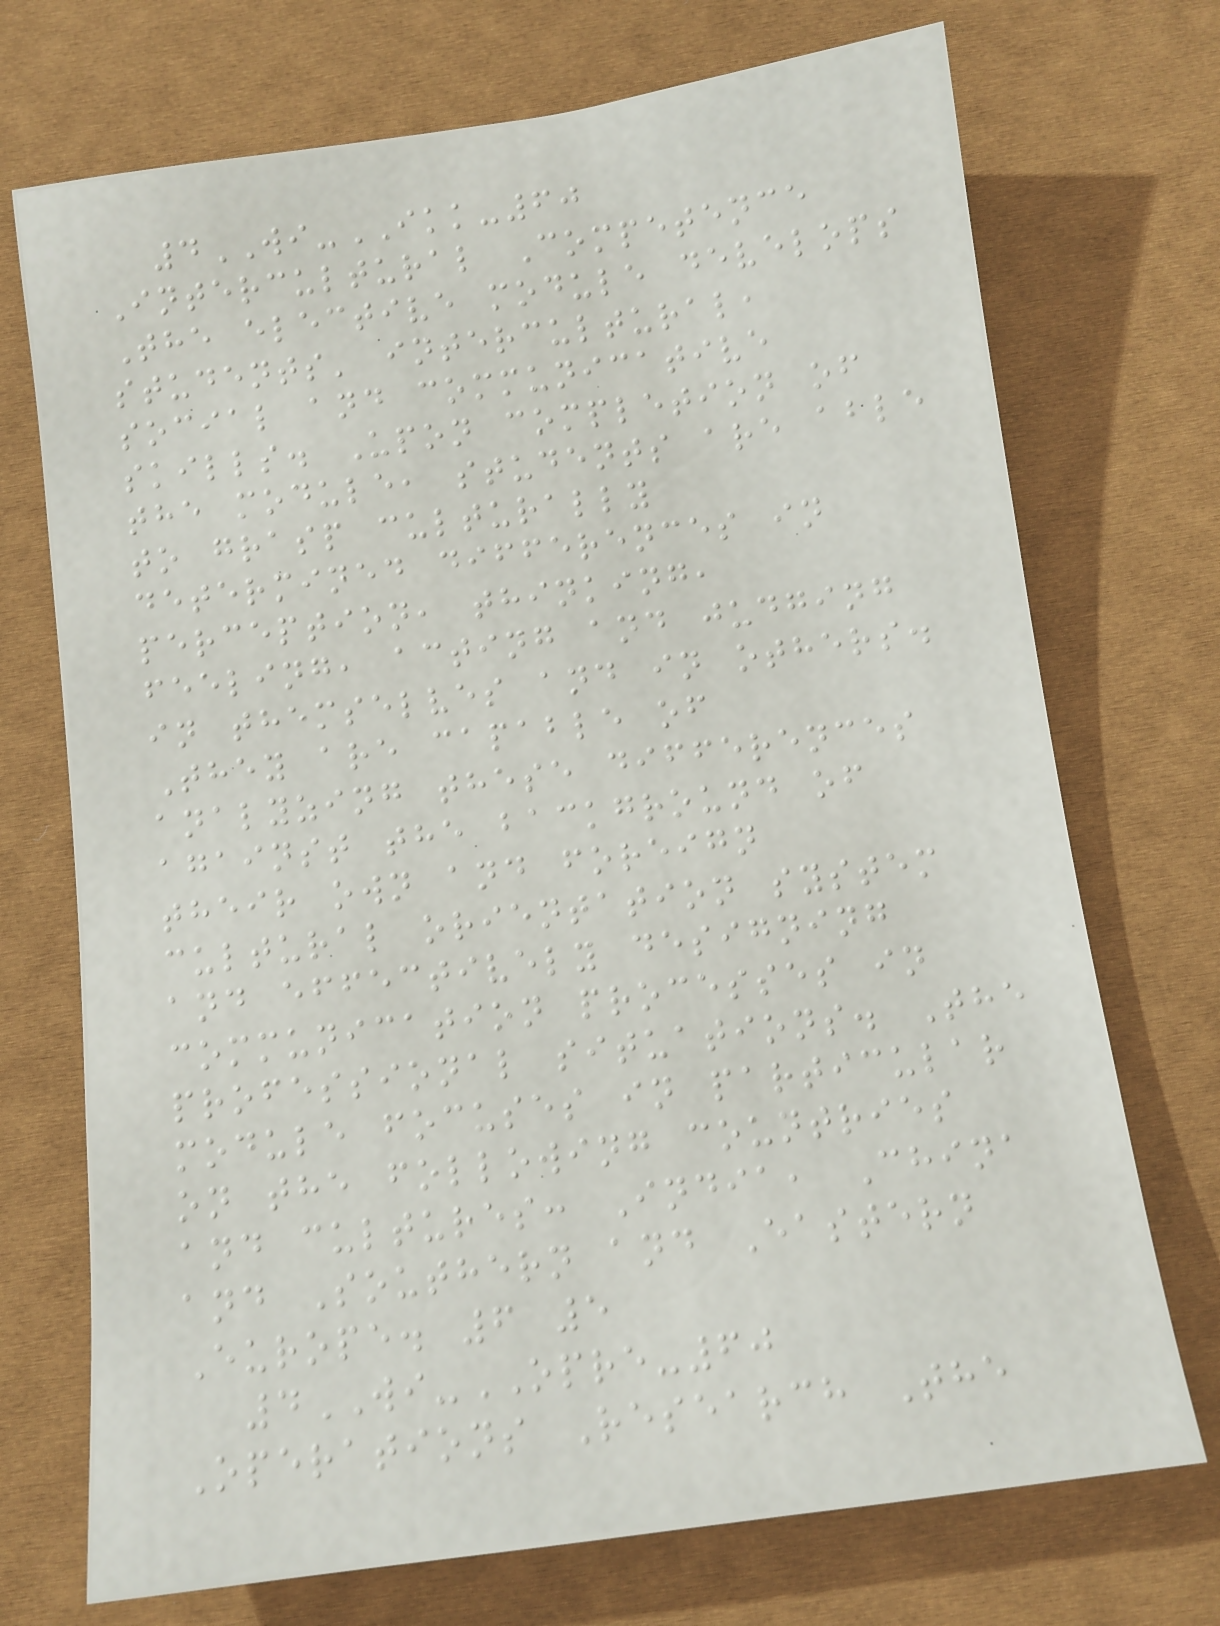4WI-IKK-60
Intercultural Competence
The elective module develops
students' intercultural,
social and communicative
skills. Upon completion of
the module, students are able
to grasp culturally
determined differences in
perception, thinking,
feeling, acting and judging
in themselves and in others.
They are capable of
analyzing these differences
against the background of
their own and foreign
cultural orientation system
and effectively designing
communication processes in
professional situations. The
module focuses in particular
on the following countries
and cultures: India, China
and Southern and Eastern
Europe. 6 5
4WI-OPRE-60
Operations Research The
